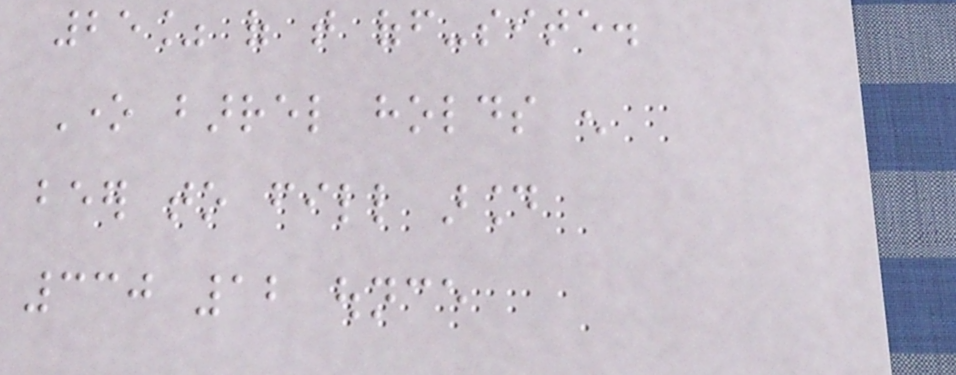25% of that off-site.
One barrel holds enough
beer to fill around
330 12 ounce
